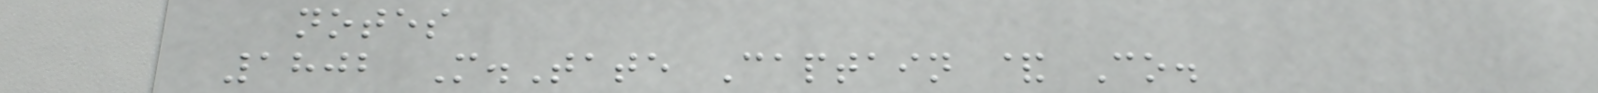notes
1802 M.Tate Captain & Co.
